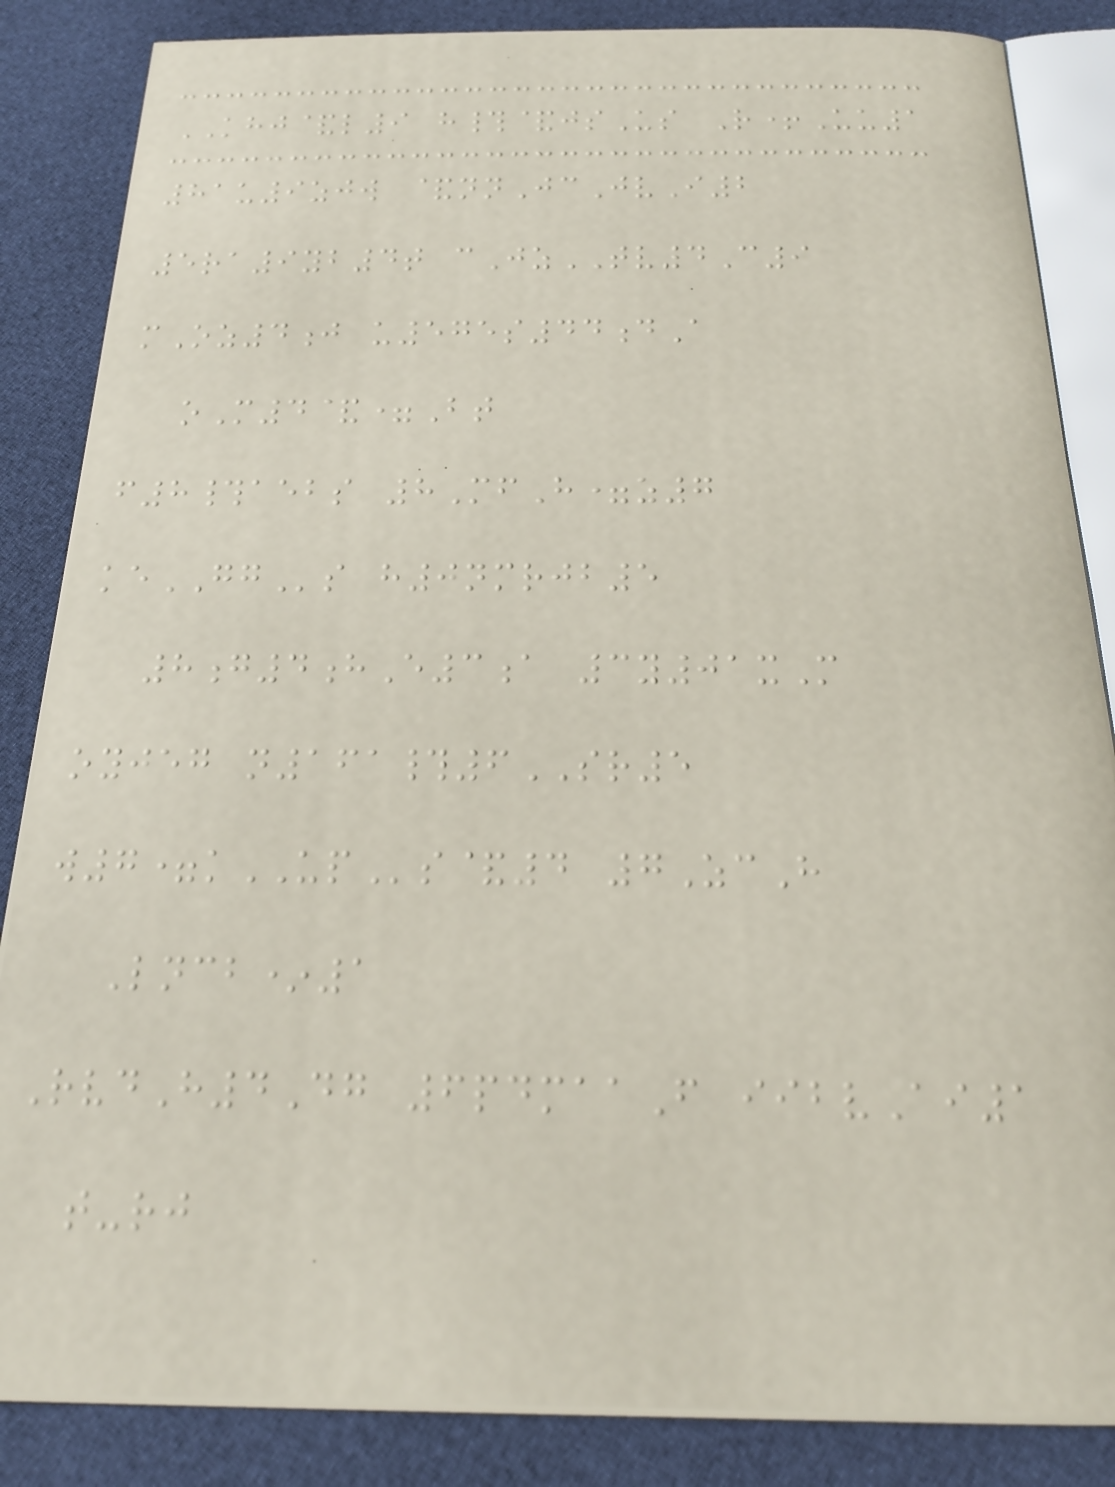KHJ&l9 h#&jsUs R+Uu1
81u9zjw &nnJcJvI2
5ra9yb4t cJzTV4C9
mOz4j u575s44dA
oM4&=Bt
f8#aebs 8MfH=z7
keGGs h0nmrjb5
8g4hE3a 3y01xM
oyjeg n161#6SR5
w7=kUPs&4 7ZcH
Lncb*1
RvdH4Dg 6pdmaaF iibvAi1
t-rj
